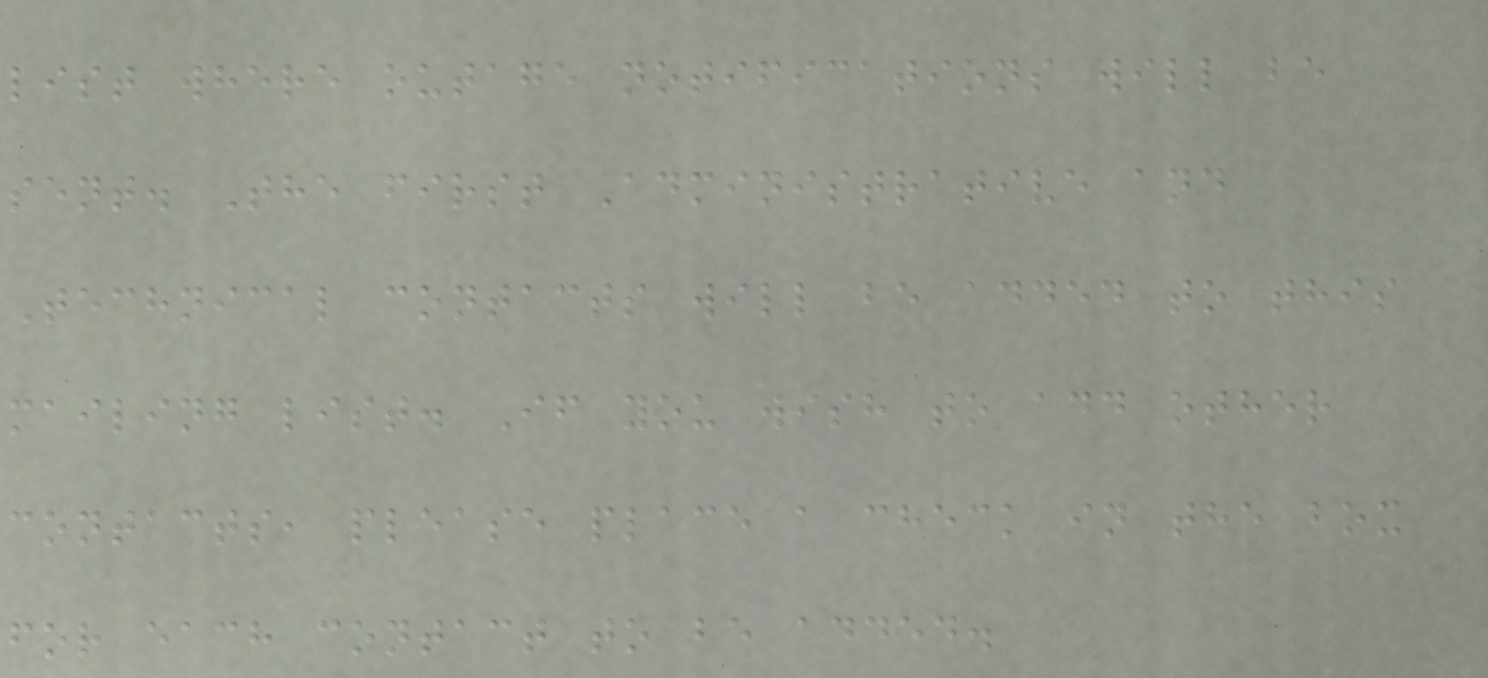list where outage notifications will be
sent. The first Administrative and
Technical contacts will be added to this
mailing list. If you wish to add other
contacts, please place a check in the box
for each contact to be added.
